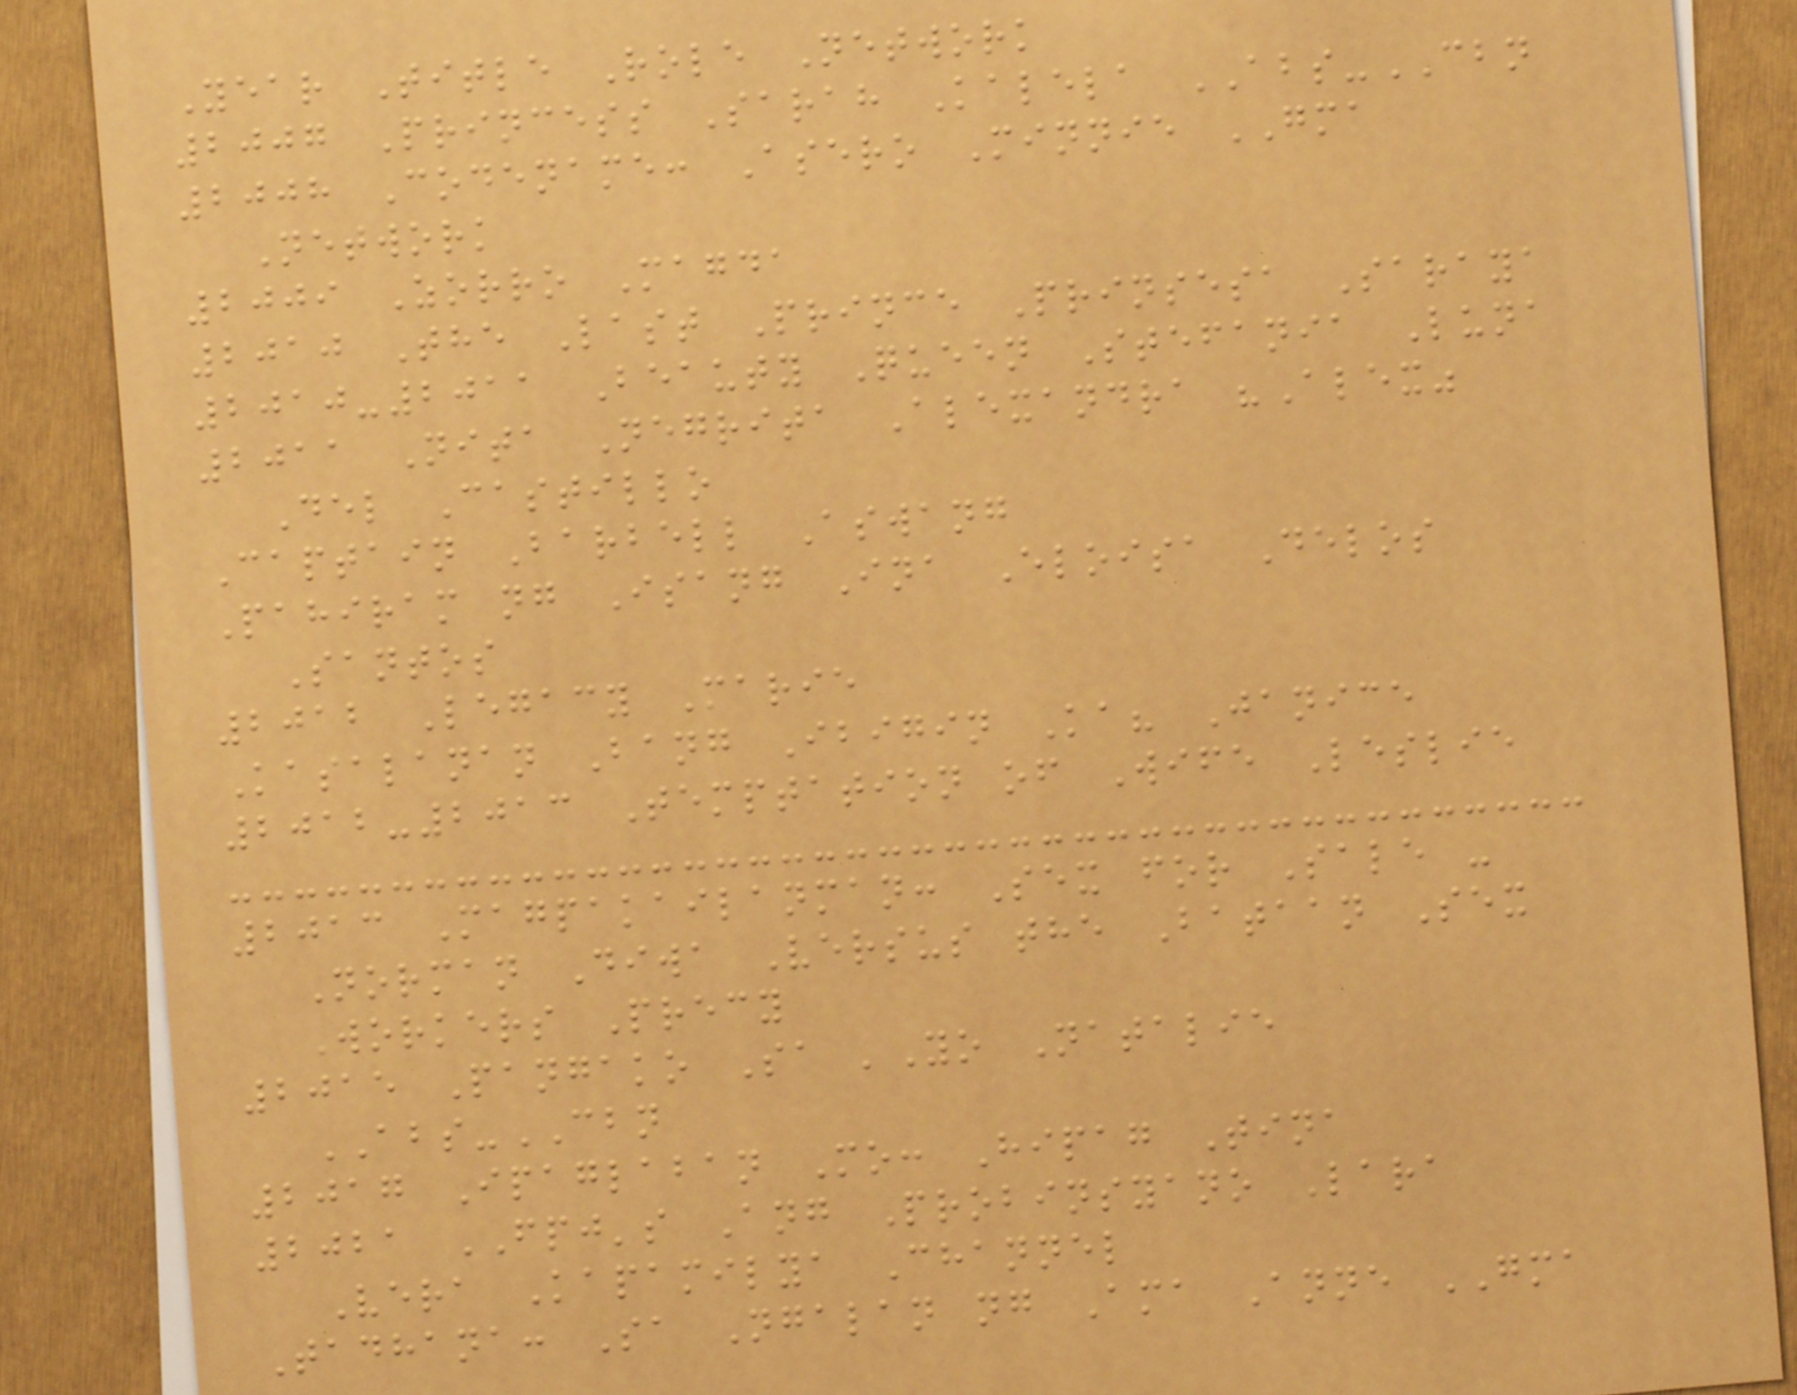Year Title Role Network
2007 Princess Sarah Kalela ABS-CBN
2008 Codename: Asero Minnie GMA
Network
2009 Zorro Magda
2010 The Last Prince Prinsesa Saraya
2010-2011 Beauty Queen Stefania Luna
2011 Nita Negrita Alexandra "Alex"
Del Castillo
Captain Barbell Aswang
Pahiram ng Isang Ina Eloisa Delos
Santos
2012 Legacy Marie
Kasalanan Bang Ibigin Ka? Janice
2012-2013 Temptation of Wife Leslie
2013 Magpakailanman: Sex for Sale -
Norman Diwa Versus the Bataan Sex
Workers Precy
2015 Pangako Sa 'Yo Natalie
ABS-CBN
2017 Ipaglaban Mo: Hipag Tina
2021 FPJ's Ang Probinsyano Lara
Vera Kapamilya Channel
Tadhana: Sa Ngalan ng Ama Anne GMA
